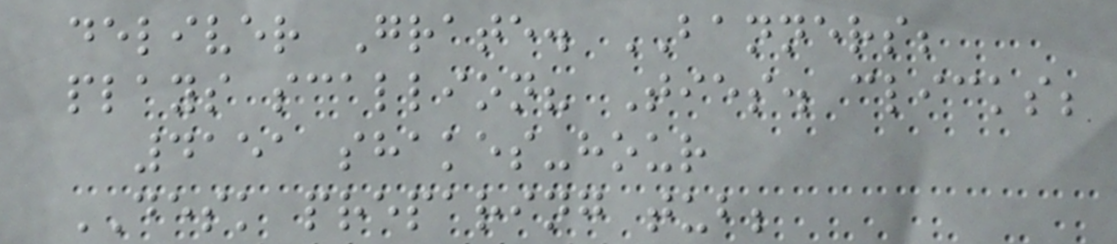deliver Grate. BANNERS;
plays scallion? Ties. clicks;
4151 shakes-hour
DESK preparing tub;
